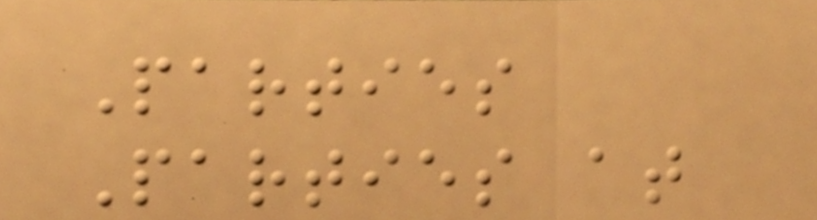Parties
Parties at
